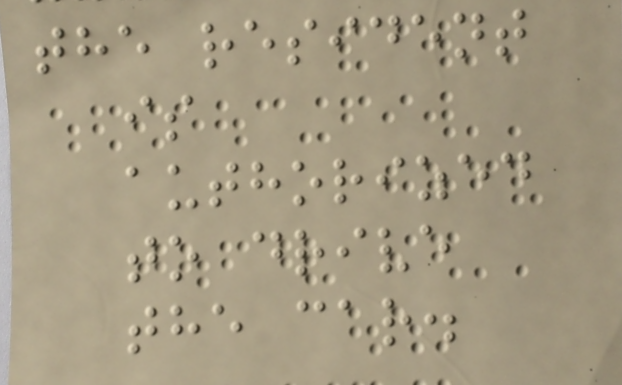the resident
is
authorized
to drive
the car.
